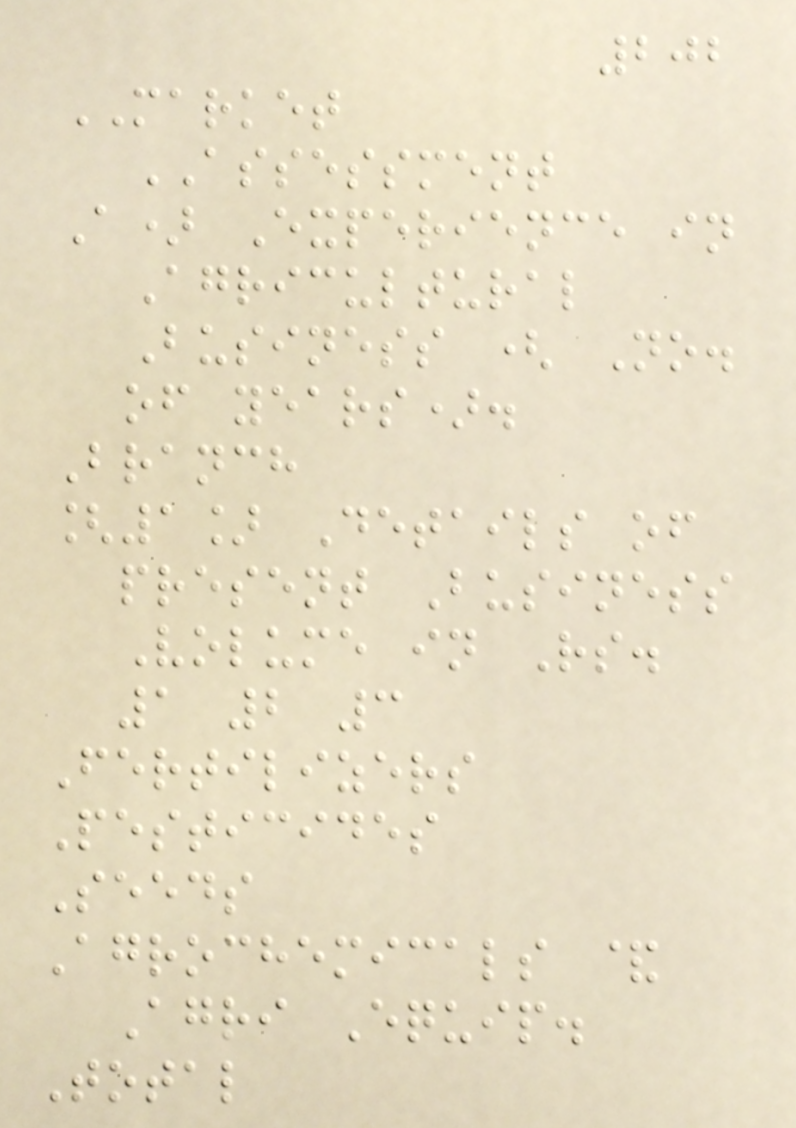202
MARKET
ASSESSMENT
A) Experience in
Agricultural
Business ( No.
of years).
Branch
[1] Details of
present Business
Volume in Rs.
1 2 3
Fertilizers
Pesticides
Seeds
Agrochemicals &
Agri Equip.
Total
